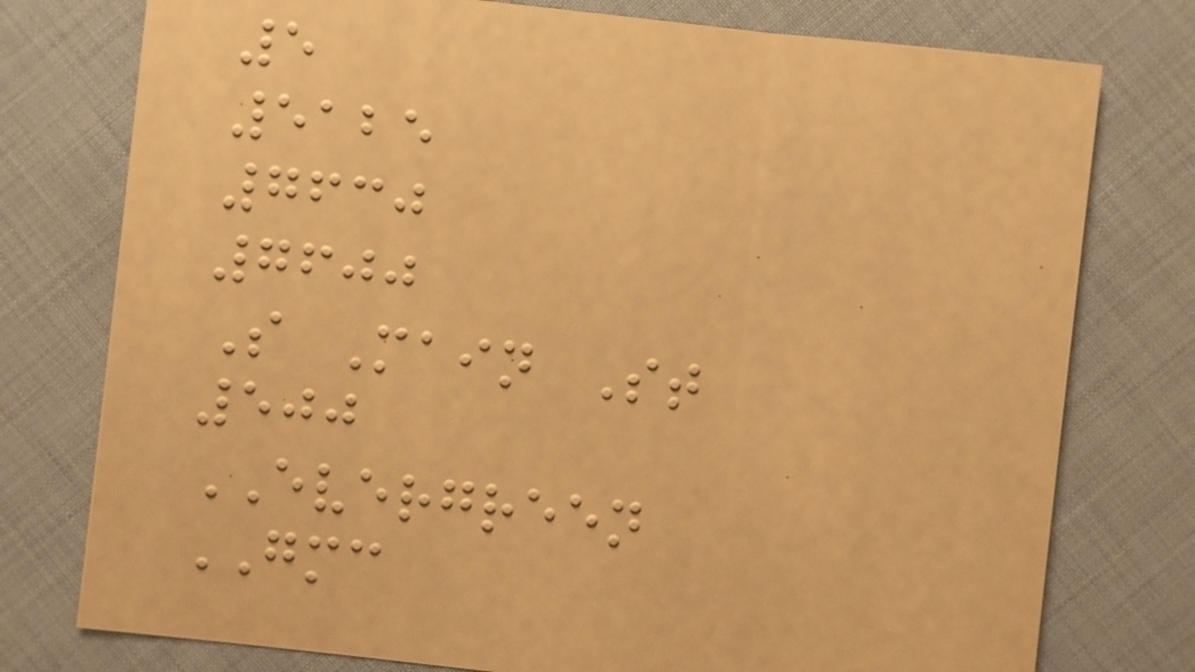5
5125
7630
7600
S Main St
500
EVERGREEN
GMC
